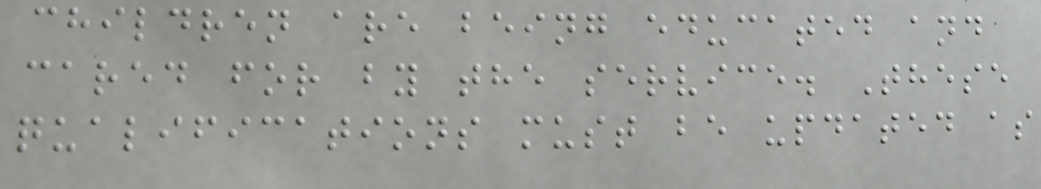children are being educated and
cared for by the service. These
qualifications must be updated as
